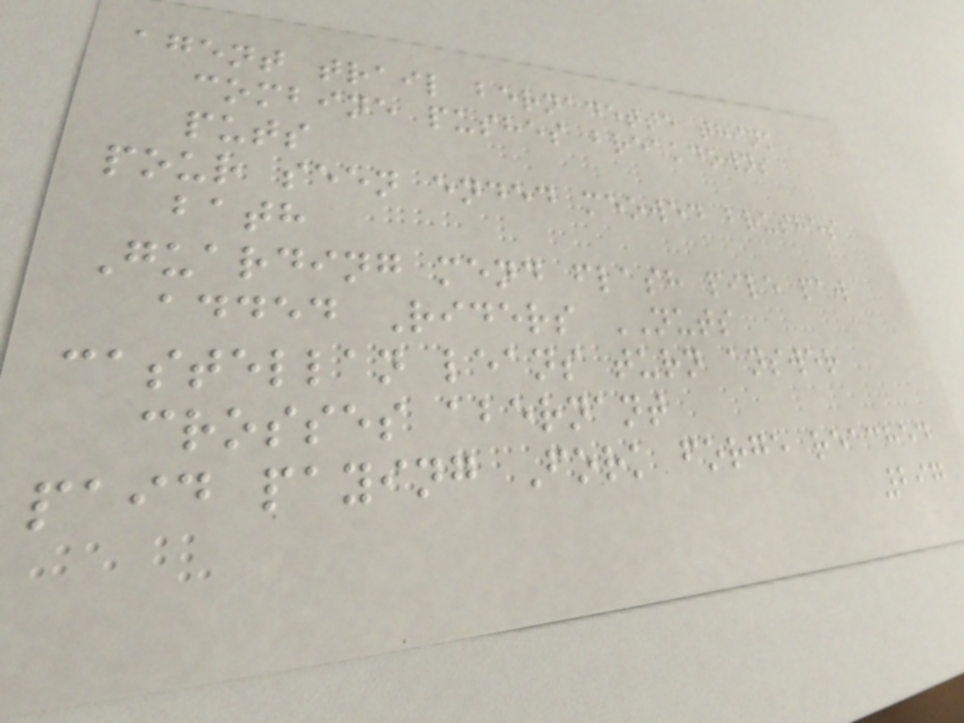agent trail bernadette think
combine pushes breakdowns
puts
pour seen ended meowed brushes
bath
Guarding mend flash pile paw
added Riders NUTS
castellan leans turn answer
crosses abernant
paid paying Fork forge reached
297
